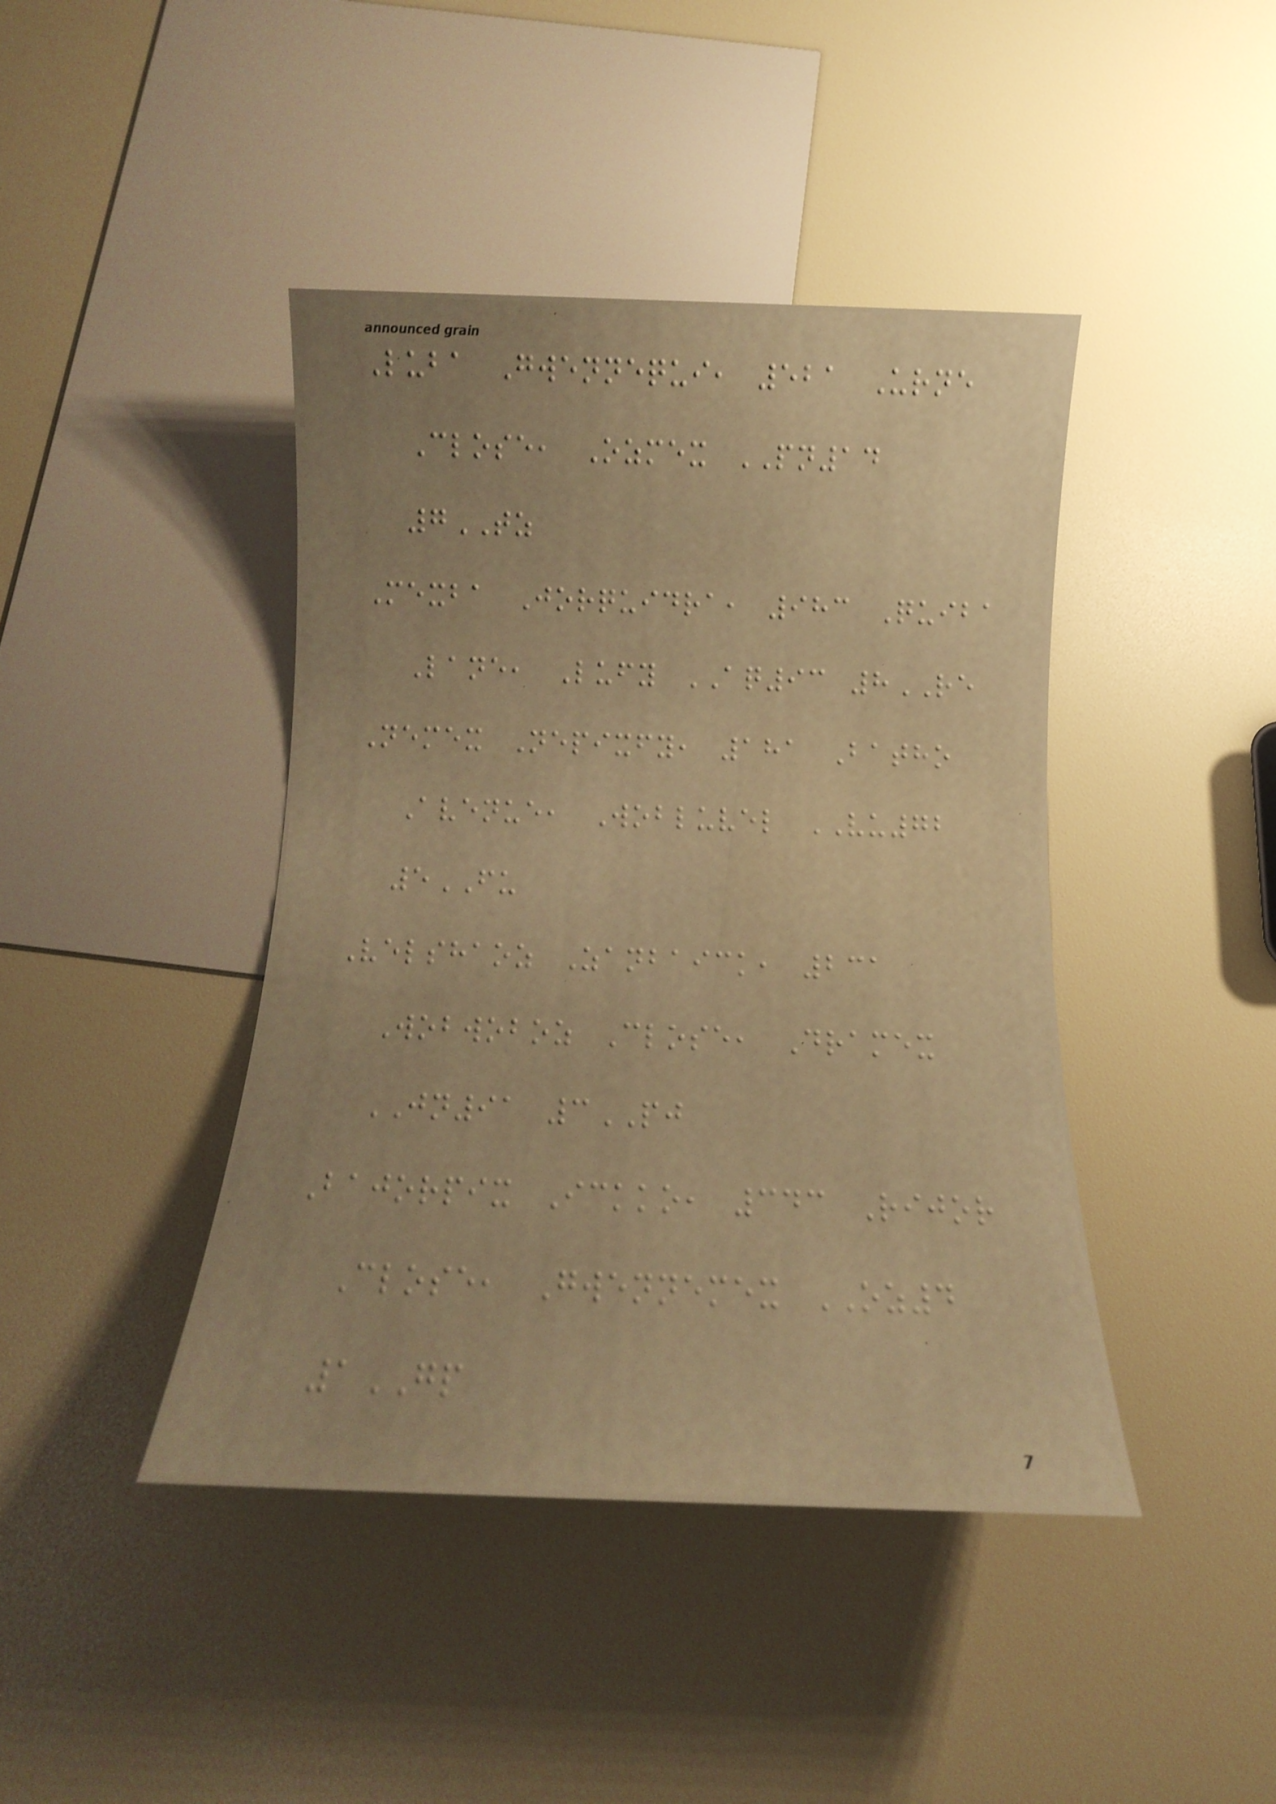Luba Gwennequi, 521 Urne
Close, Ozmex PN14
7TZ
Mexba Jorquidra, 983 Quiba
Lane, Lufy AQ93 8RE
Nemex Nepixfy, 181 Batho
Avenue, Wobluvel VU72
5FU
Velshaoz Zanbaick, 231
Wobwoboz Close, Dramex
JN91 3PJ
Bajorpix Ickko, 343 Rijor
Close, Gwennemex OZ4
1GP
